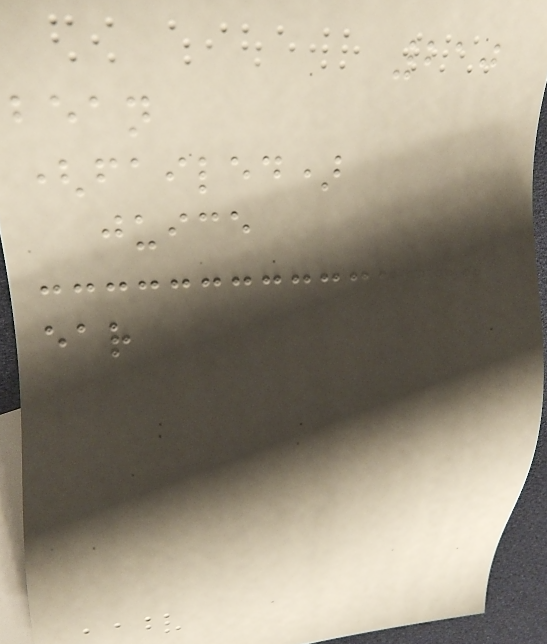210
bean
(failed)
juice
ear
